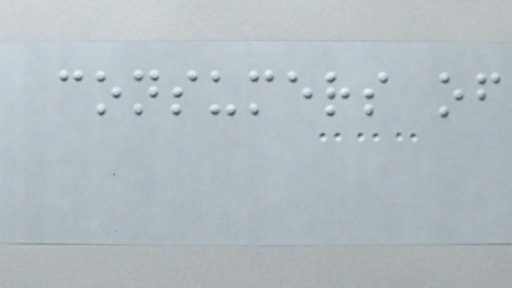consumers of
